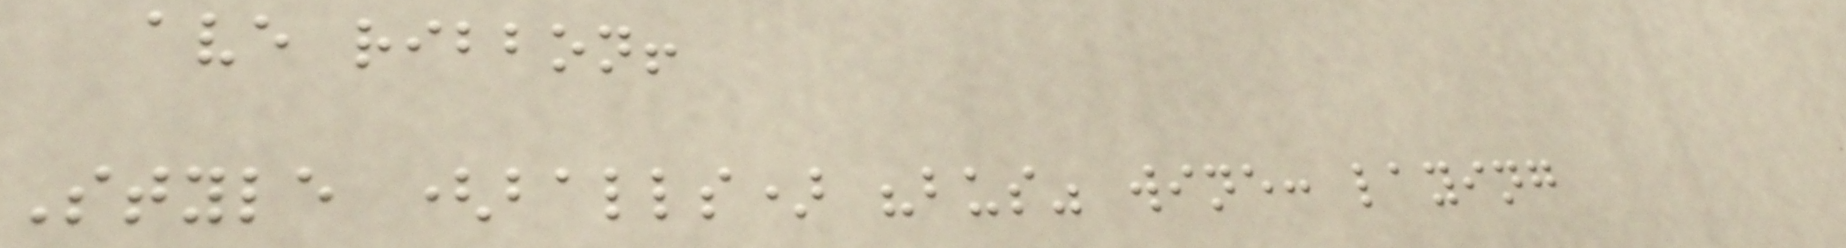ave ribbon!
Style (balls) "bus" wine: laying
